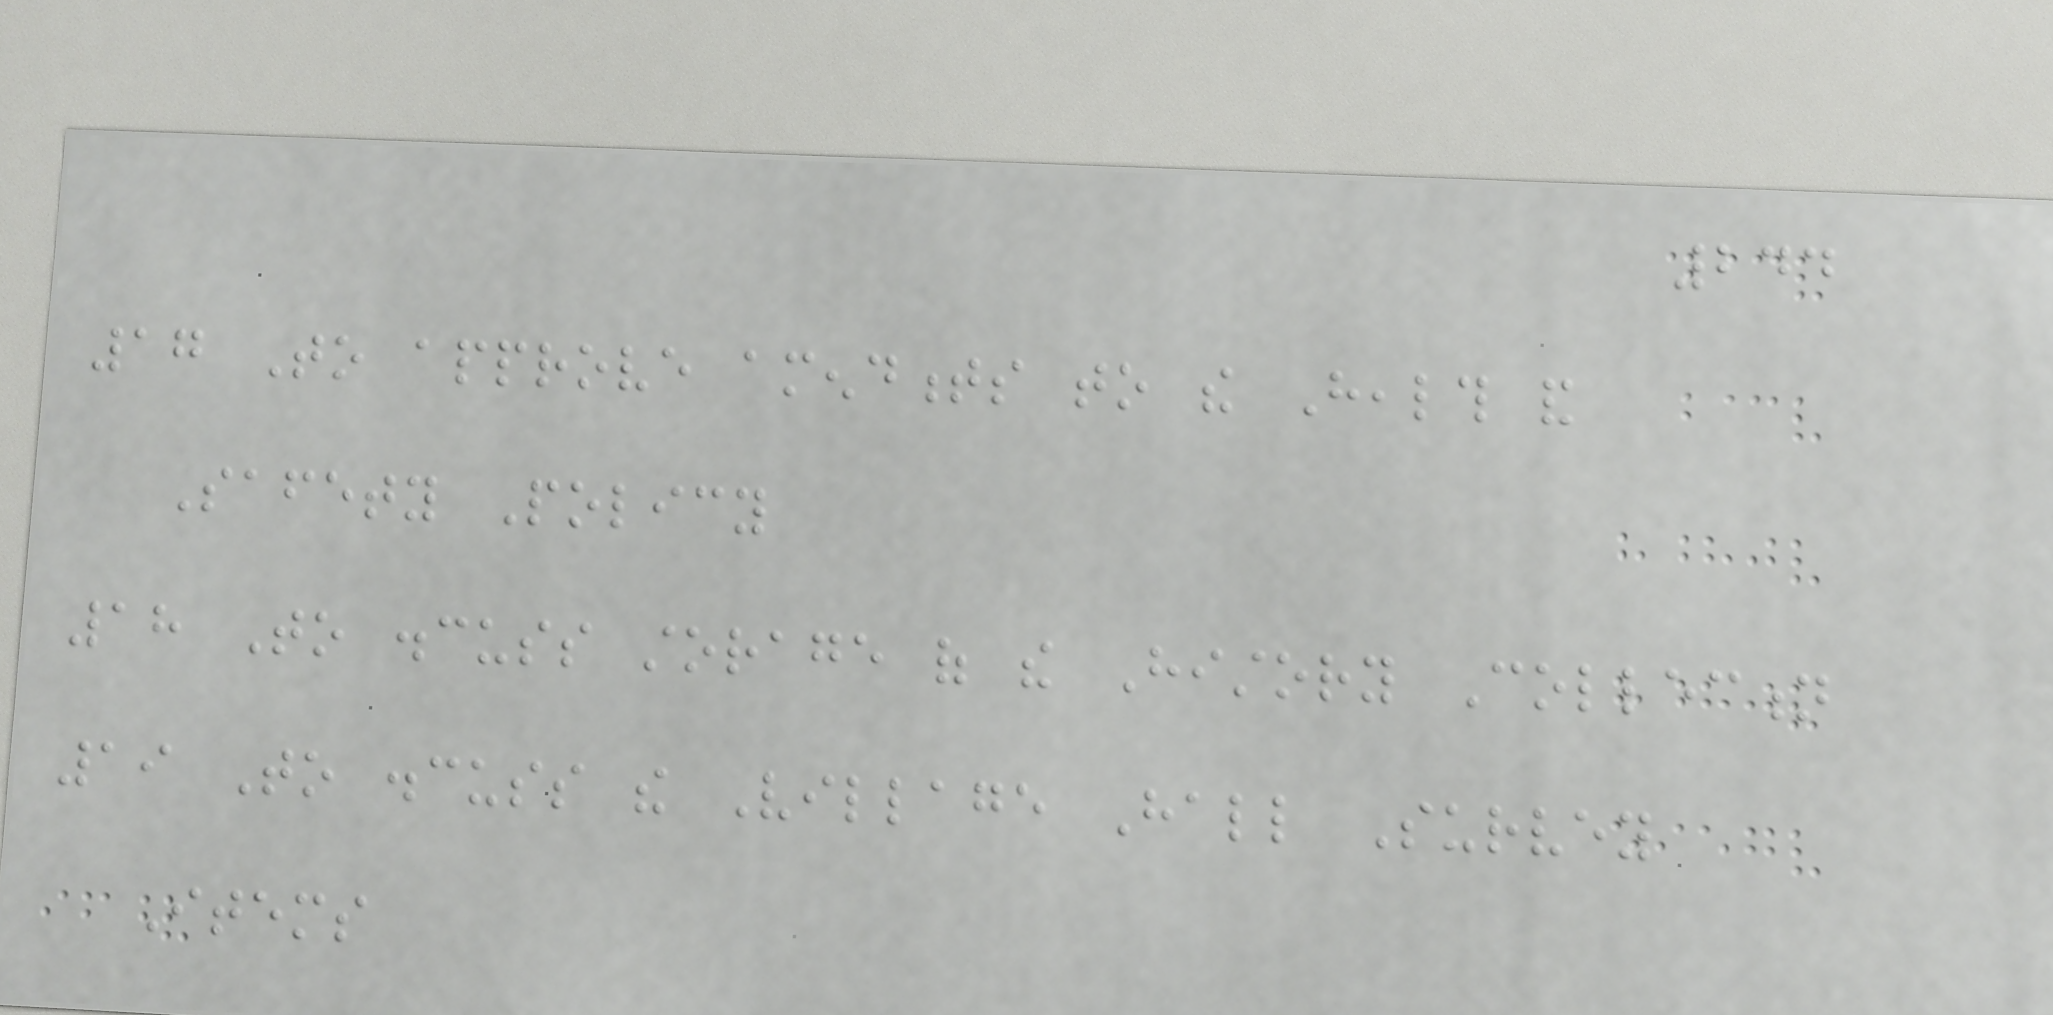244
17 To approve amendments to the Health and
Safety Policy
18 To discuss storage of the History Collection
19 To discuss the Village Hall Survey
Items
